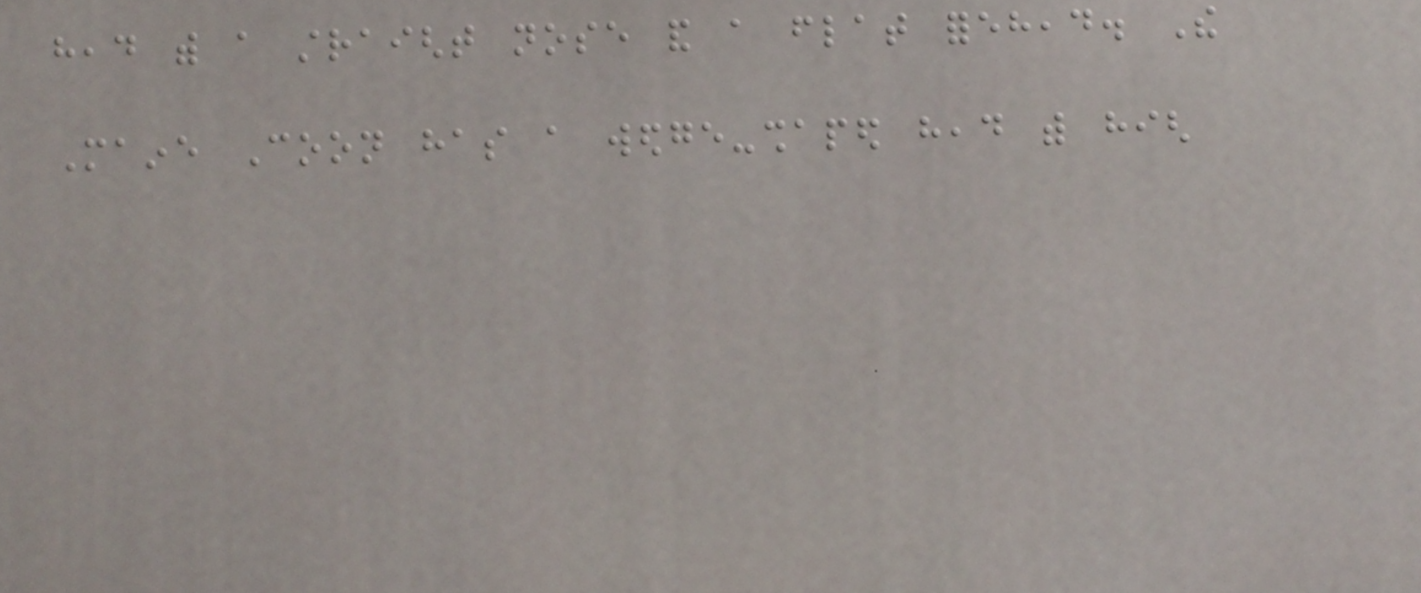head with a straight nose and a flat forehead. The
Maine Coon has a wedge-shaped head with high
